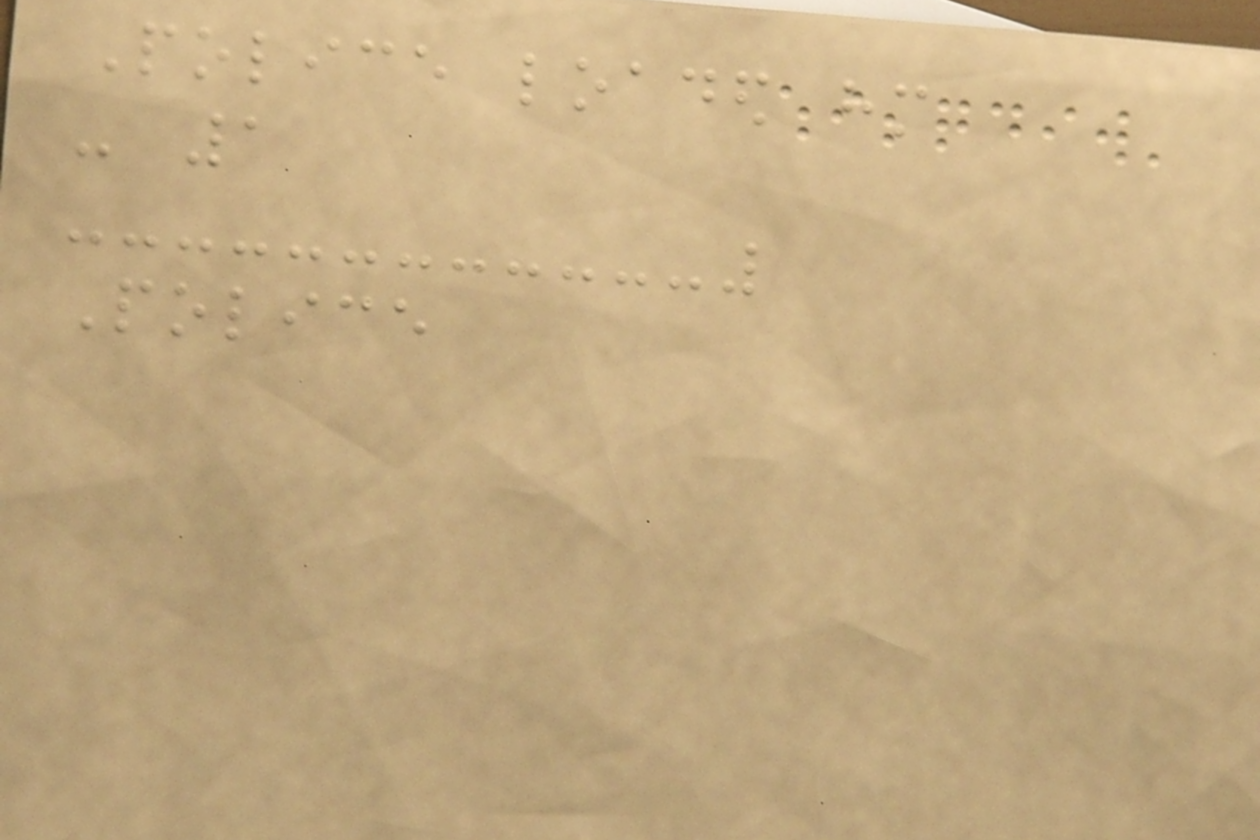Police loaded him
- 1
Police
